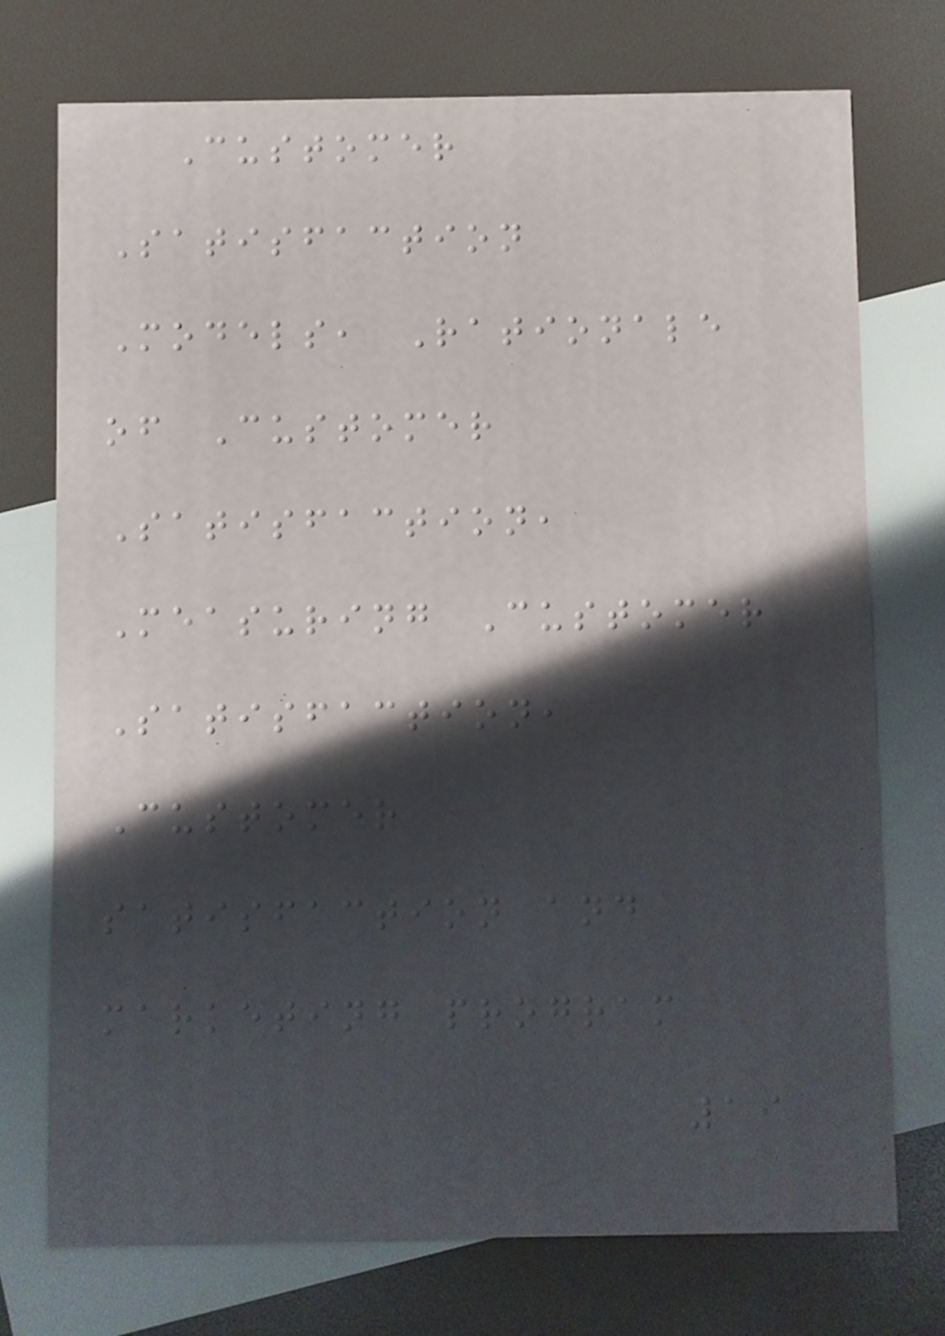Customer
Satisfaction
Models, Rationale
of Customer
Satisfaction,
Measuring Customer
Satisfaction,
Customer
satisfaction and
marketing program
19
